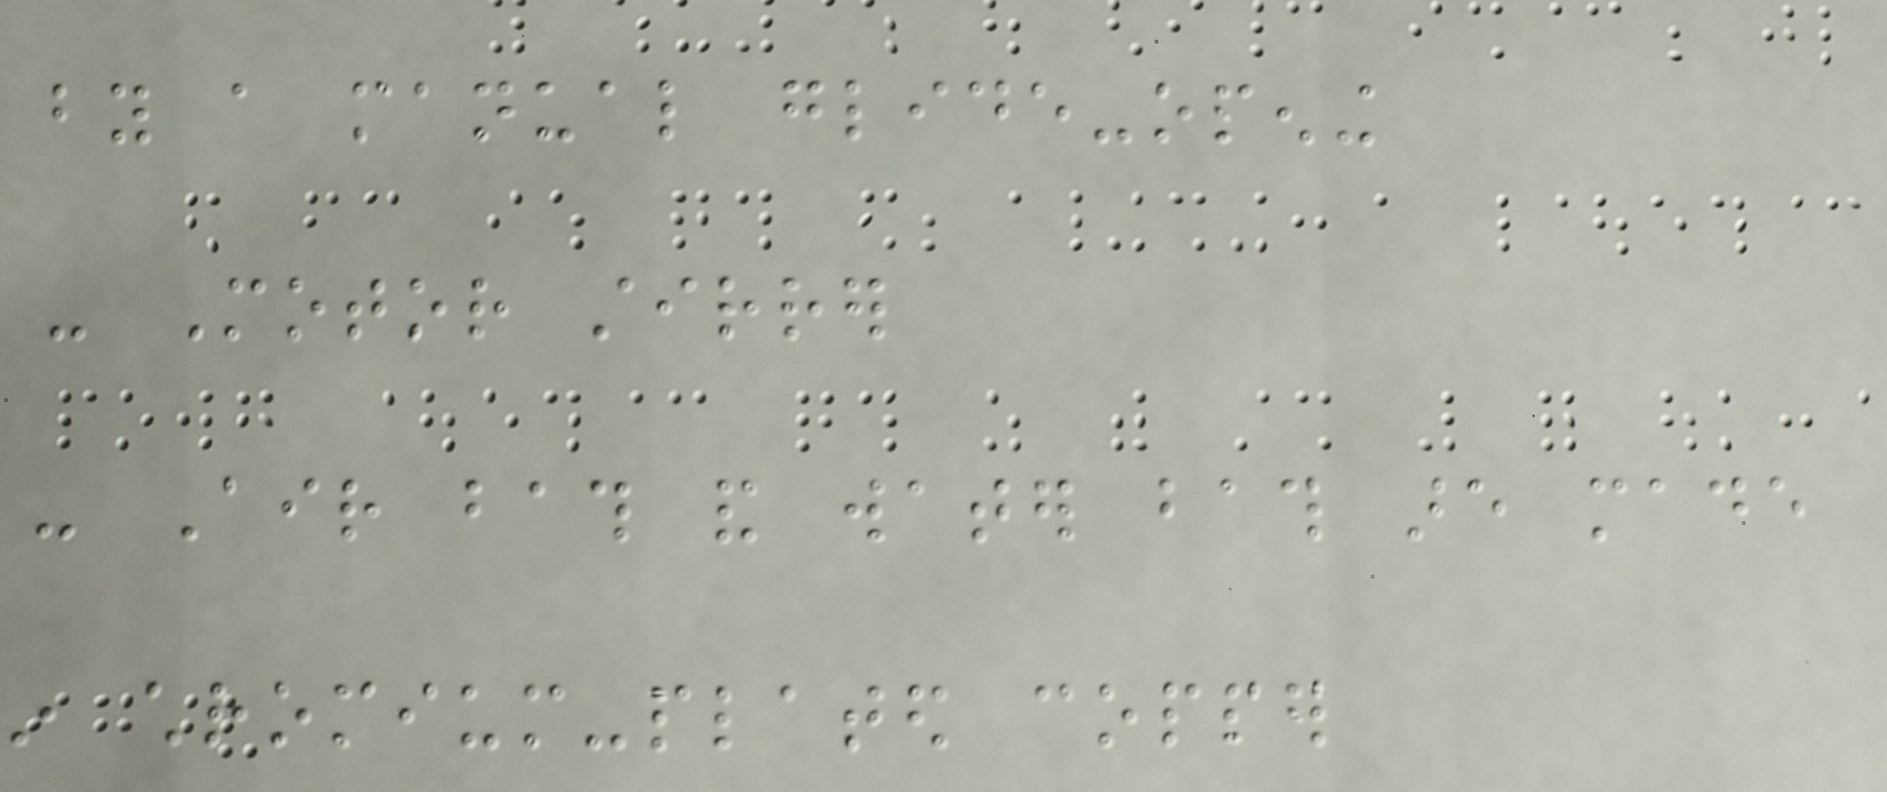by a manual glide-opening
- Motor stirrer
- Air bath and water bath are made
in chromium-plated copper
